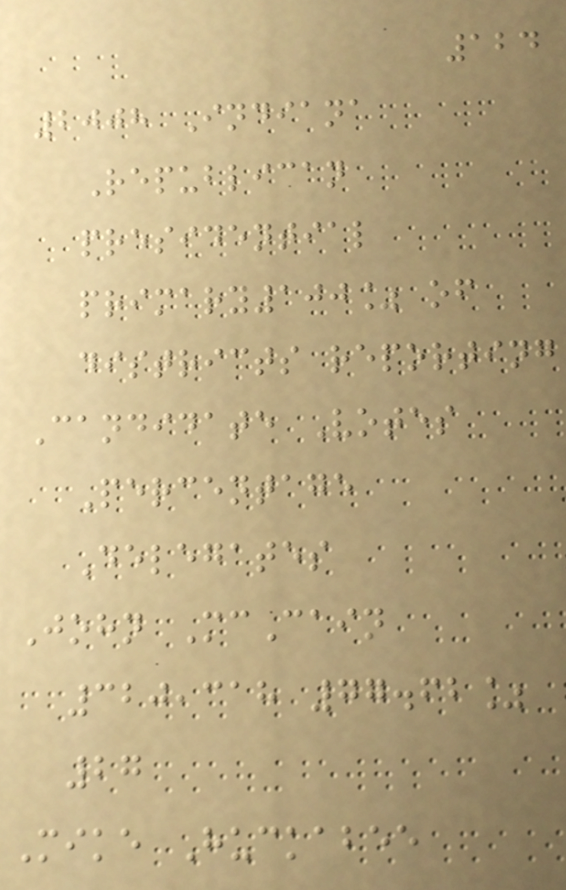124
2008 Indiana
Republican
presidential
primary100% of
districts reporting
Candidate Votes
Percentage
Delegates
John McCain
320,318 77.62%
27
Mike Huckabee
